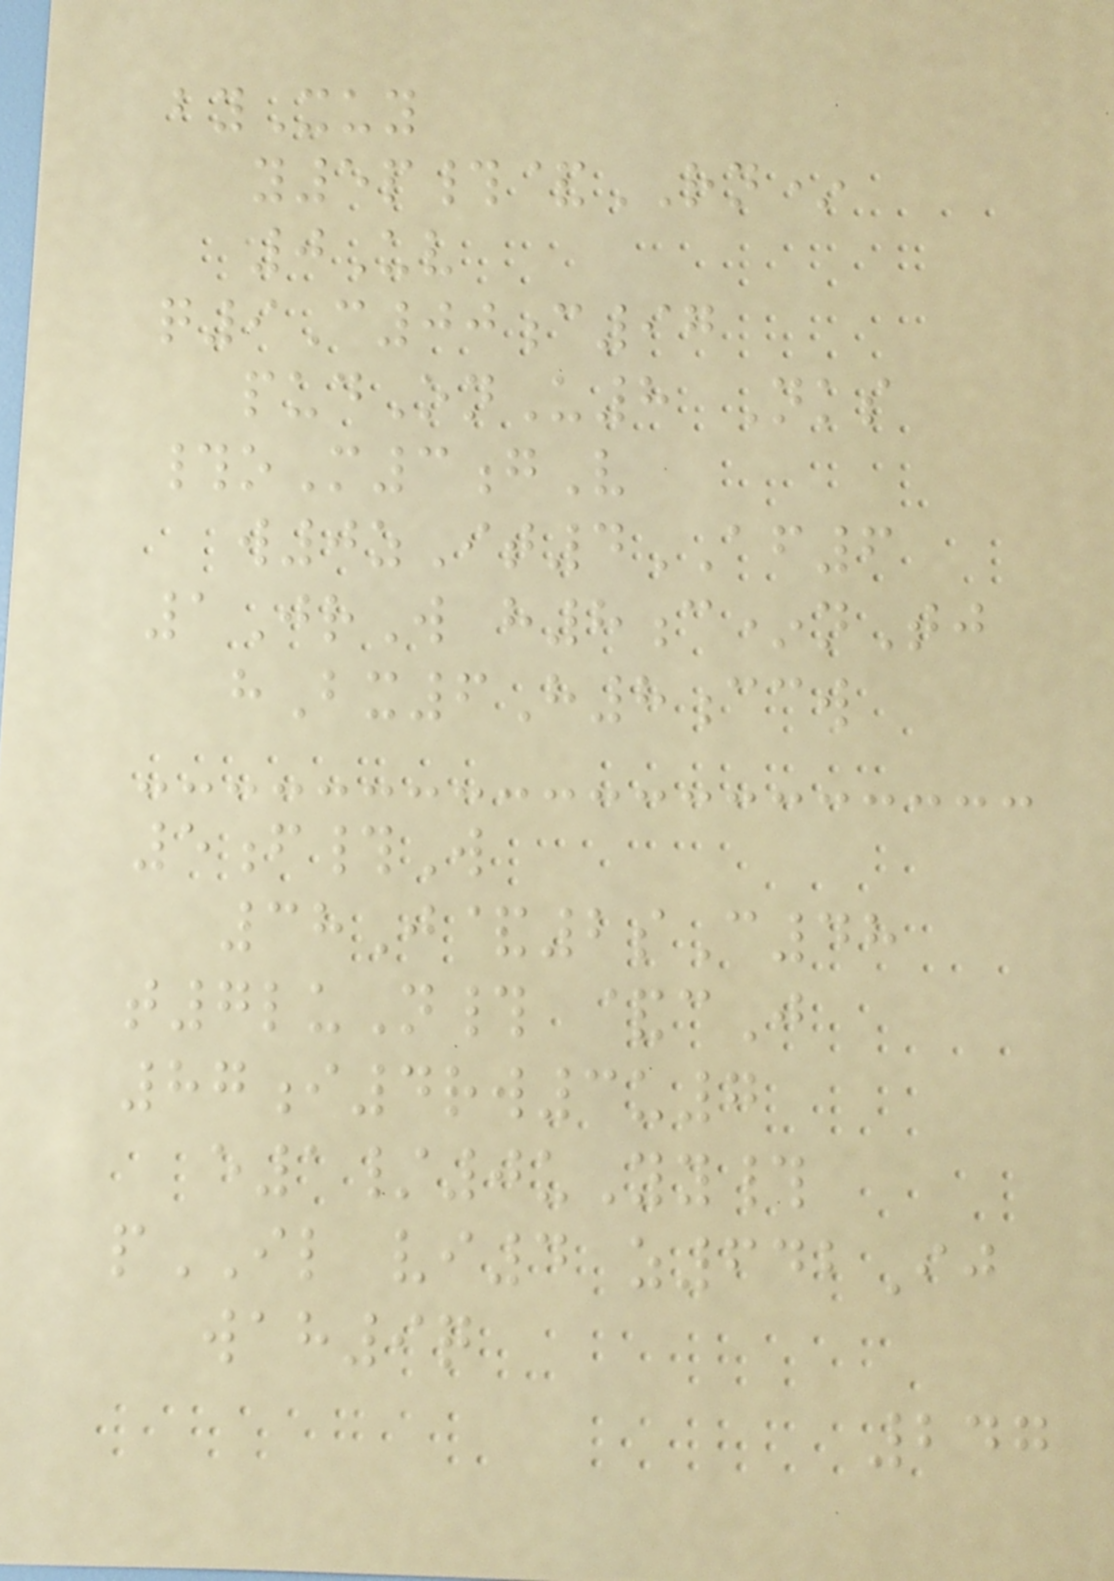byXuy
y5p#&RN*
0Uv
q9C00c97
pudOnU8 Nks
#oM3gV
w0zIt4AF6
1JrW h8c*nTj
hBx6H8ccw
5f#W
38J&2sC48
t7luN# &cJ
87i4rw3u7
e1/0uYy#
pIL vi4 z642Ij
wah9q
247
